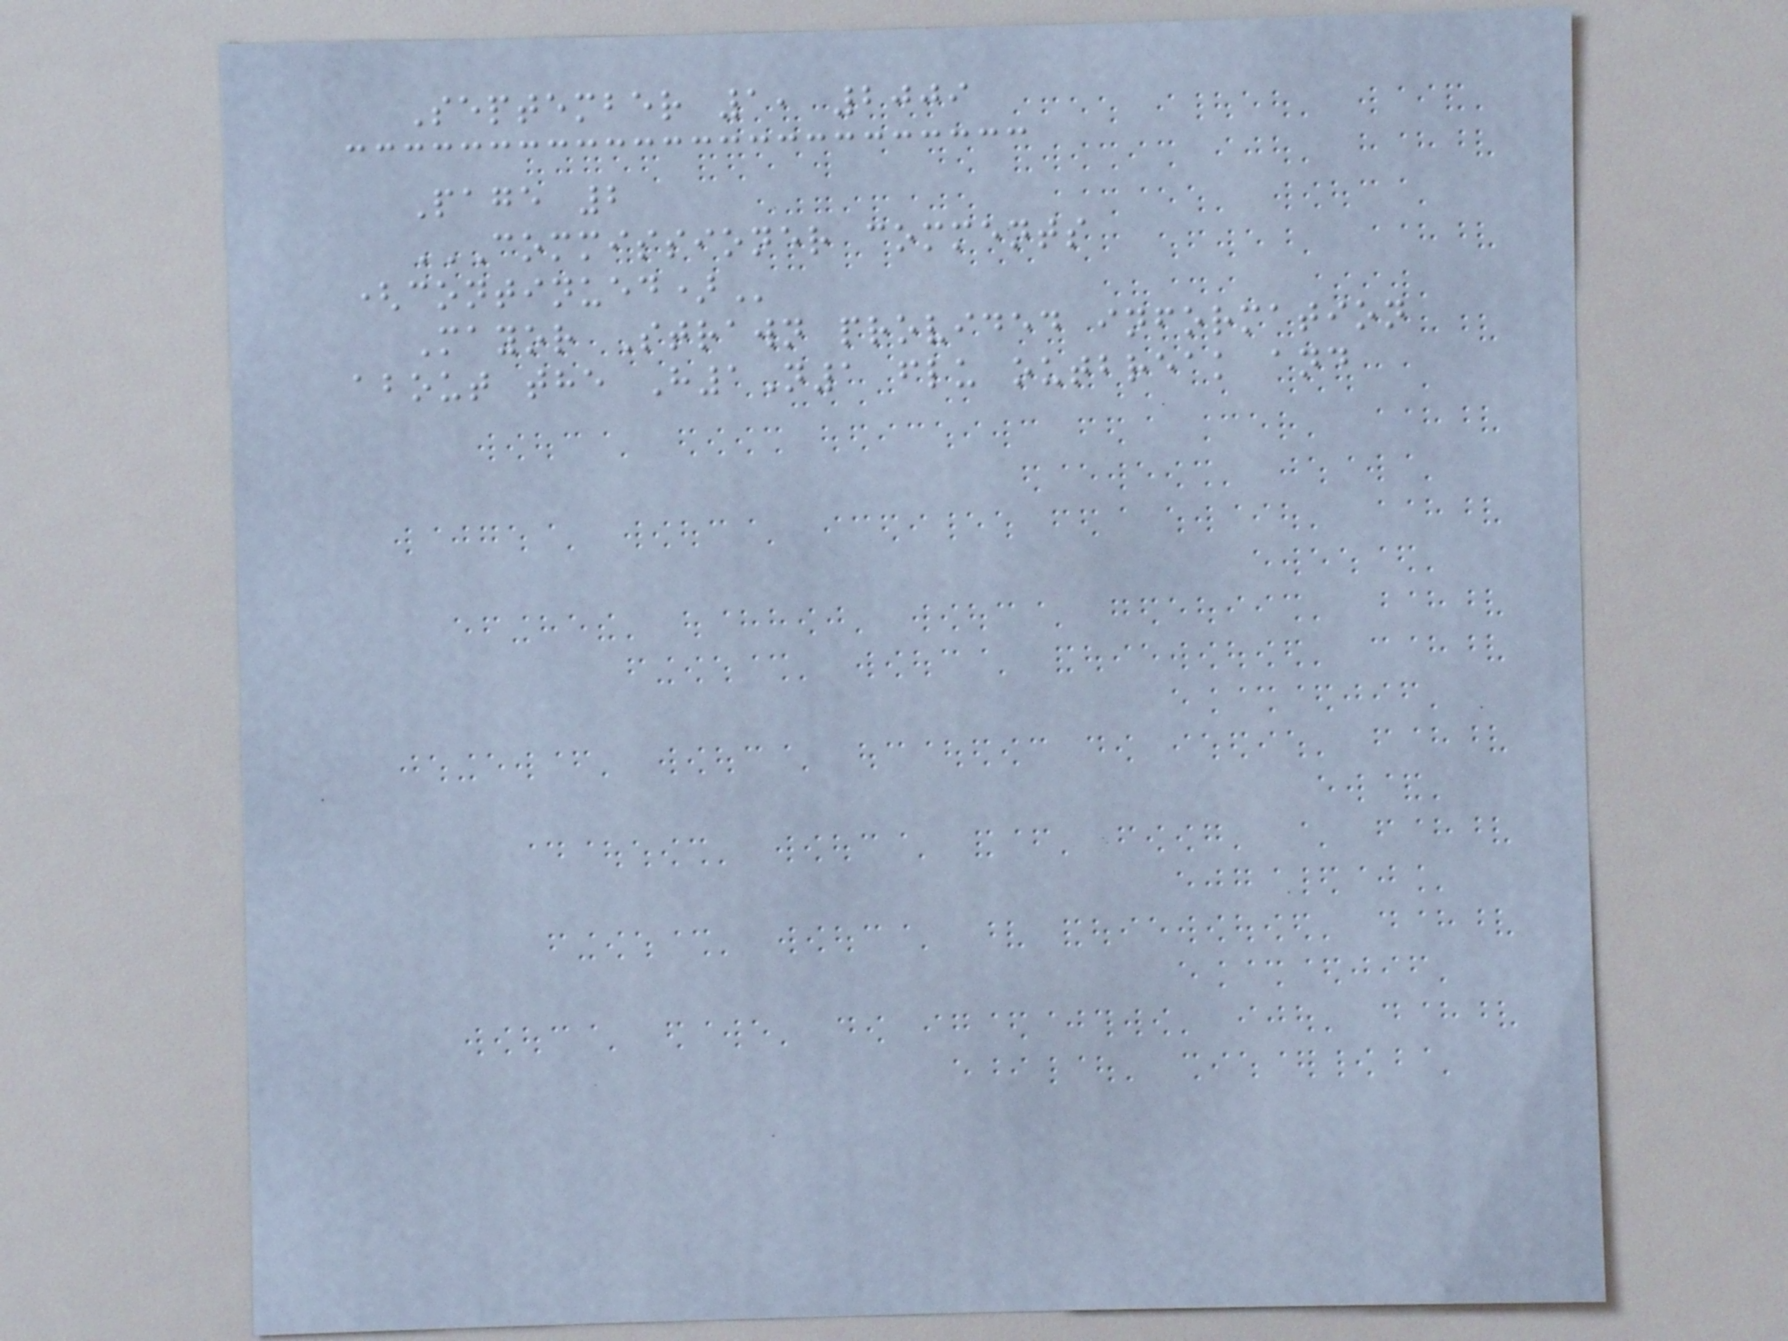September 1, 2009
Page 2
COMMISSIONER COMMENTS
(CONTINUED)
Mayor Strawn provided information
about the H1N1 flu outbreak and
